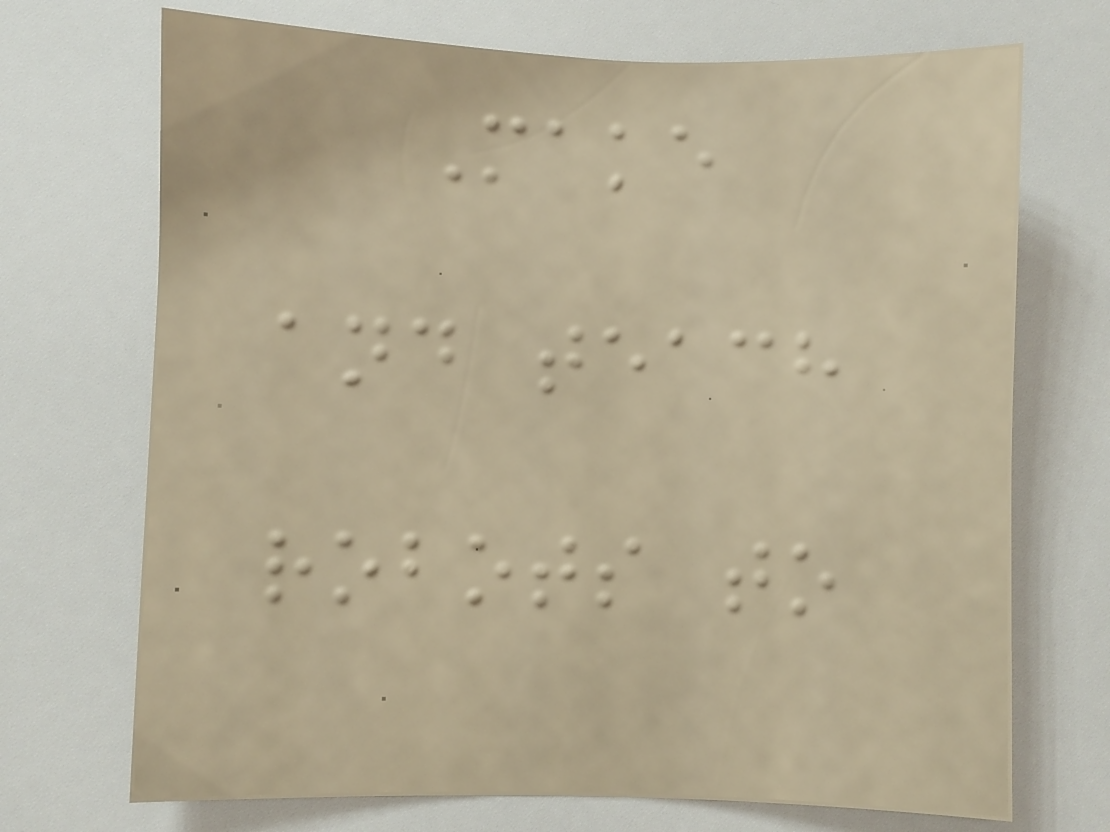Make
and teach
robots to
